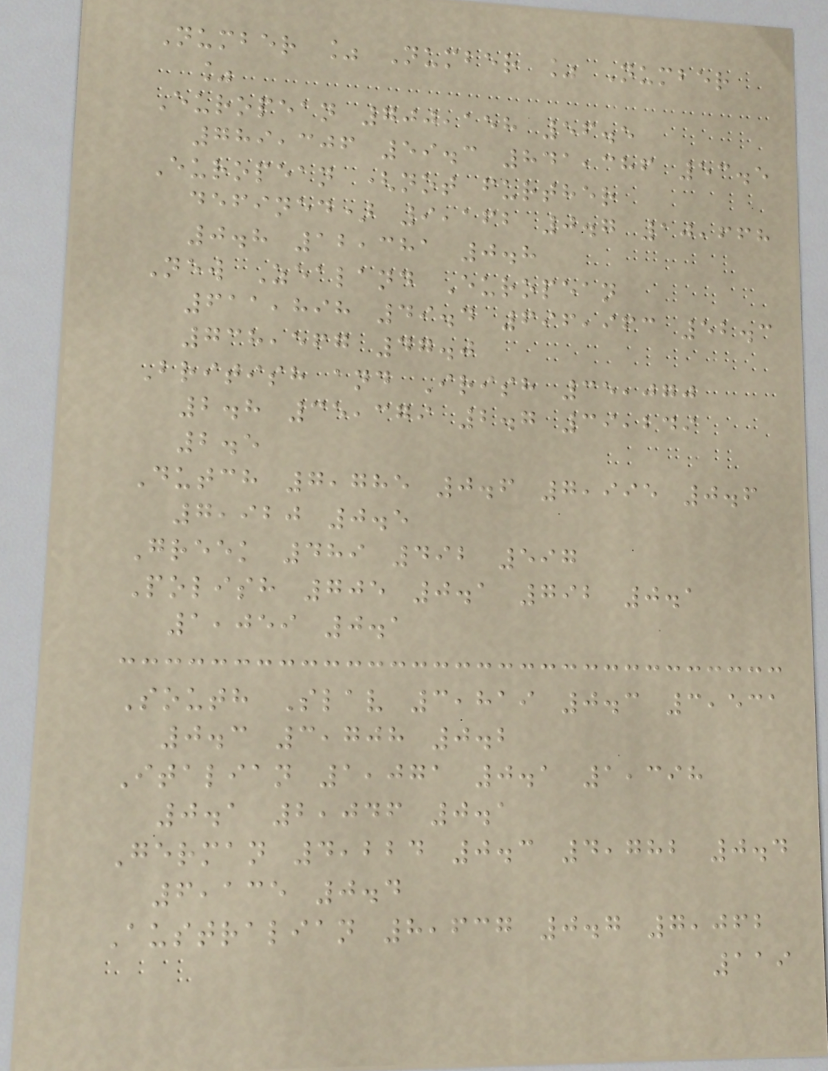Number % Number % Number
%
European 700,158 56.5
789,306 59.3 841,386 53.5
European (not further
defined) 9,162 0.7 10,668
0.8 12,381 0.8
New Zealand European
611,898 49.4 696,963 52.3
738,567 47.0
British and Irish 35,070
2.8 35,379 2.7 39,249
2.5
Dutch 7,785 0.6 7,995 0.6
7,920 0.5
Greek 489 492 597
Polish 705 0.1 792 0.1
1,059 0.1
South Slav 3,819 0.3 3,531
0.3 3,708 0.2
Italian 1,071 0.1 1,398
0.1 2,046 0.1
German 4,224 0.3 4,782 0.4
6,135 0.4
Australian 8,637 0.7 7,062
119
